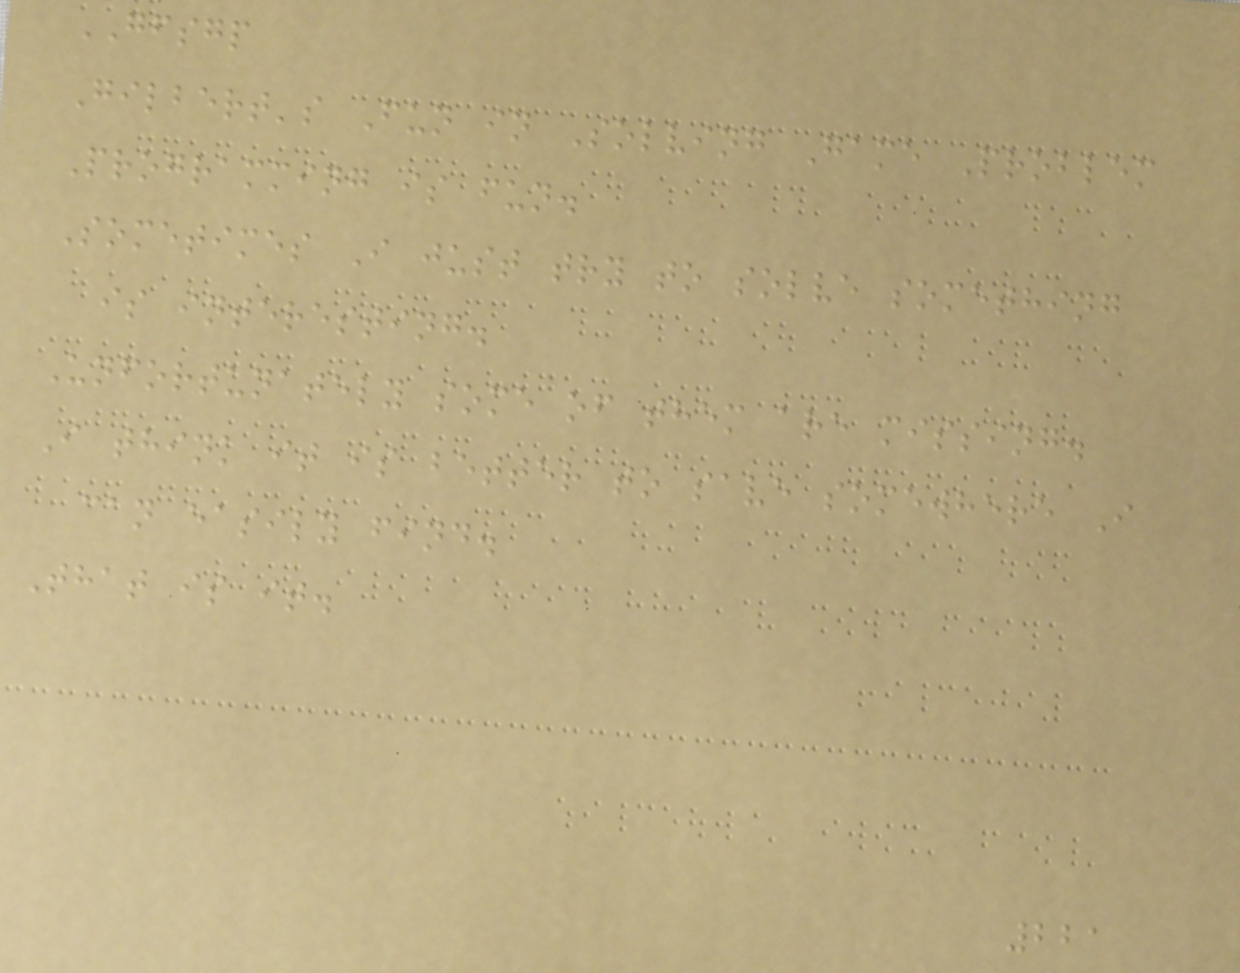GFSGP
Gilbert's Fun in Solving Game Problem
Programming is fun.
Sometimes I just try to solve something
is interesting.
Unfortunately some of them are missing.
I think it is better to save somewhere I
can easily find.
That is it.
221
